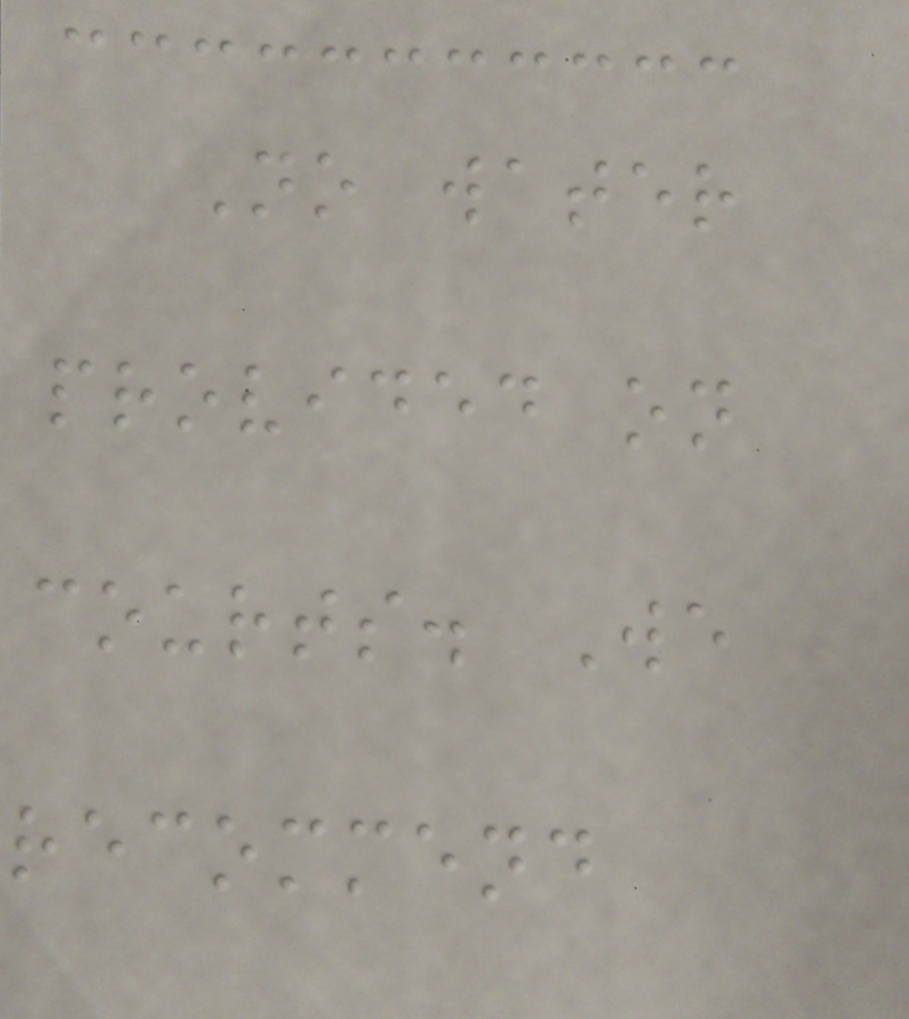No water
provided on
courts. We
recommend
